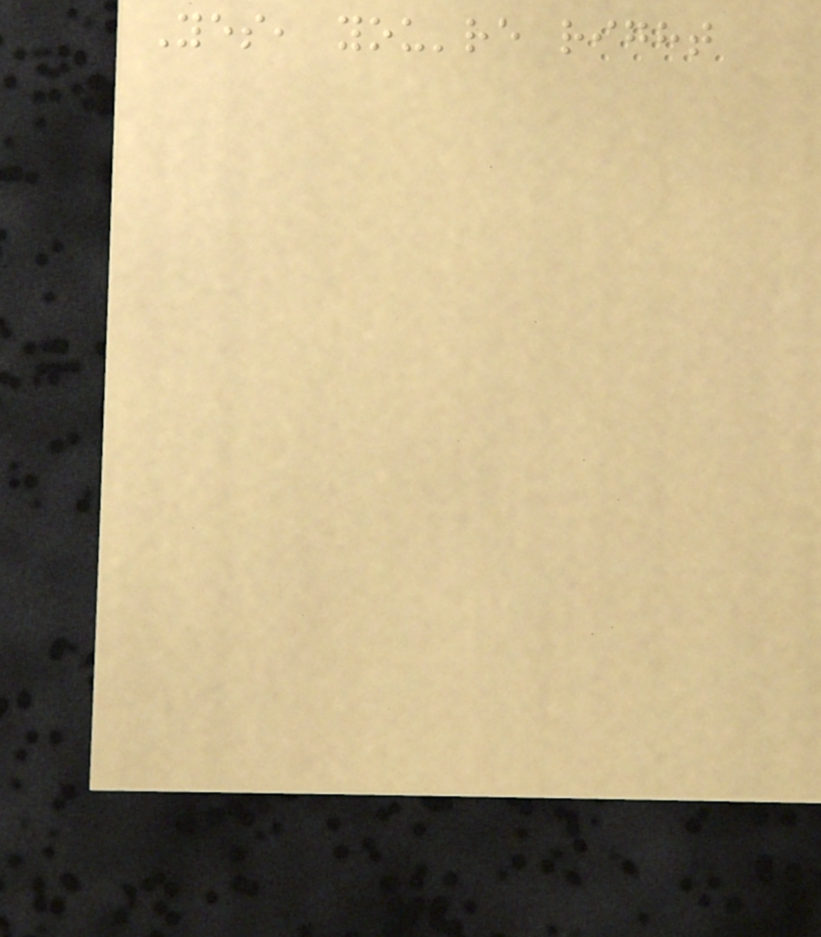Yes, you're right
